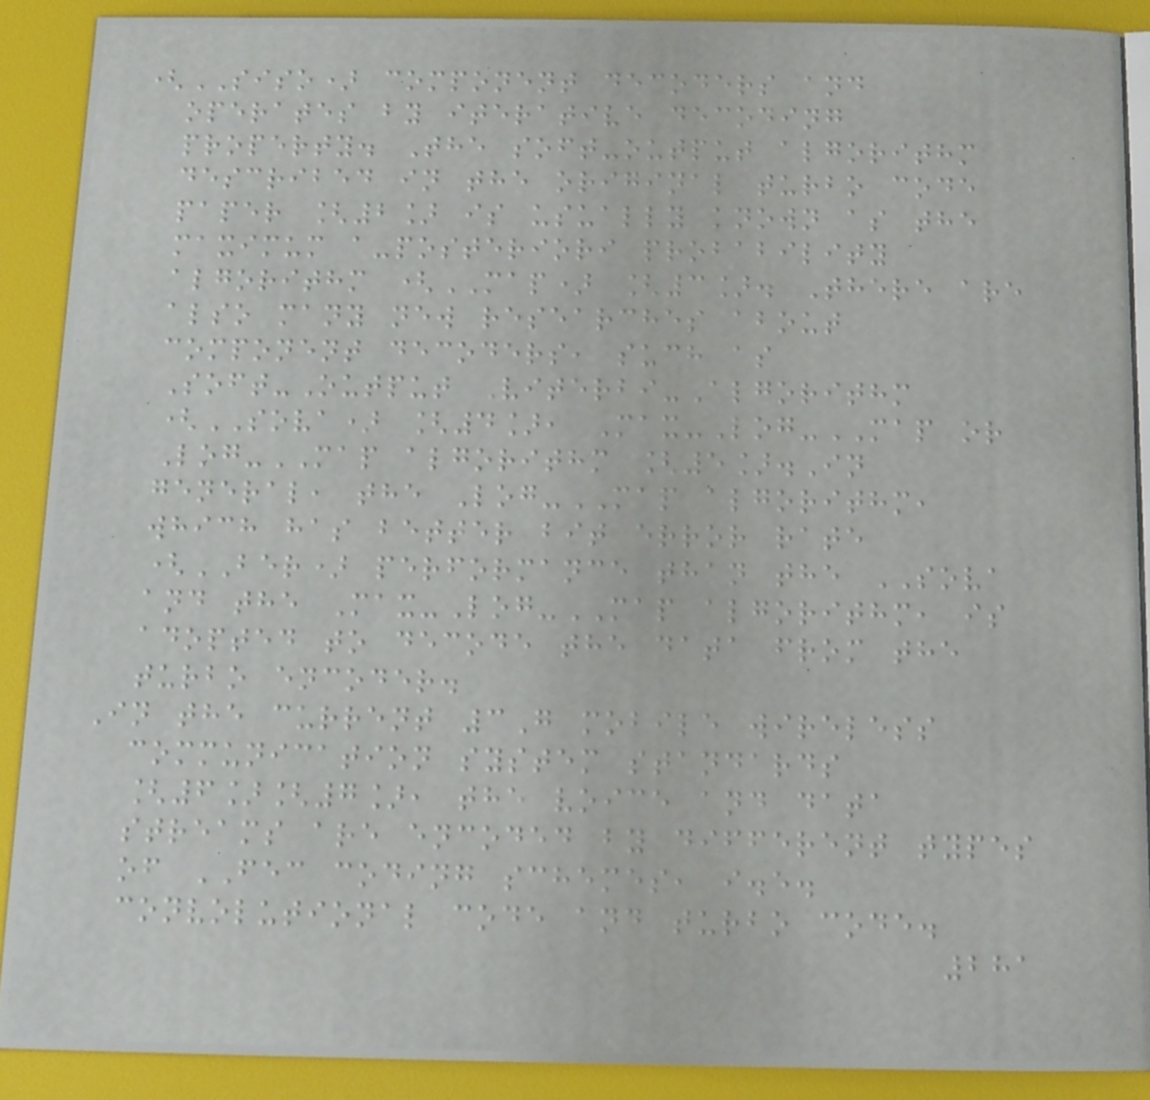(SISO) component decoders and
operates by iterative decoding
property. The soft-output algorithm
described in the original turbo code
paper [2] is usually known as the
maximum a-posteriori probability
algorithm (MAP) [3]. There are
also many new researches about
component decoders, such as
Soft-Output Viterbi-Algorithm
(SOVA) [4], Max-Log-MAP or
Log-MAP algorithm [5].In
general, the Log-MAP algorithm,
which has better bit error rate
(BER) performance than the SOVA
and the Max-Log-MAP algorithm, is
adopted to decode the data from the
turbo encoder.
In the current 3G mobile wireless
communication system standards
[6][7], the voice and data
streams are encoded by different types
of FEC coding schemes, i.e.
convolutional code and turbo code.
281
